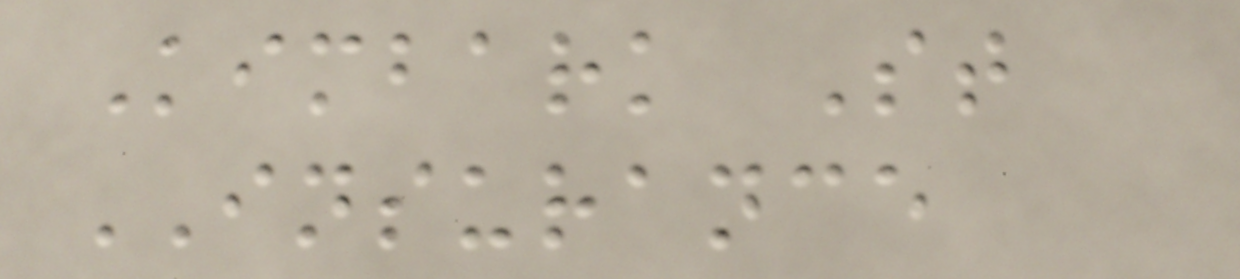Kimbark St
INSURANCE
